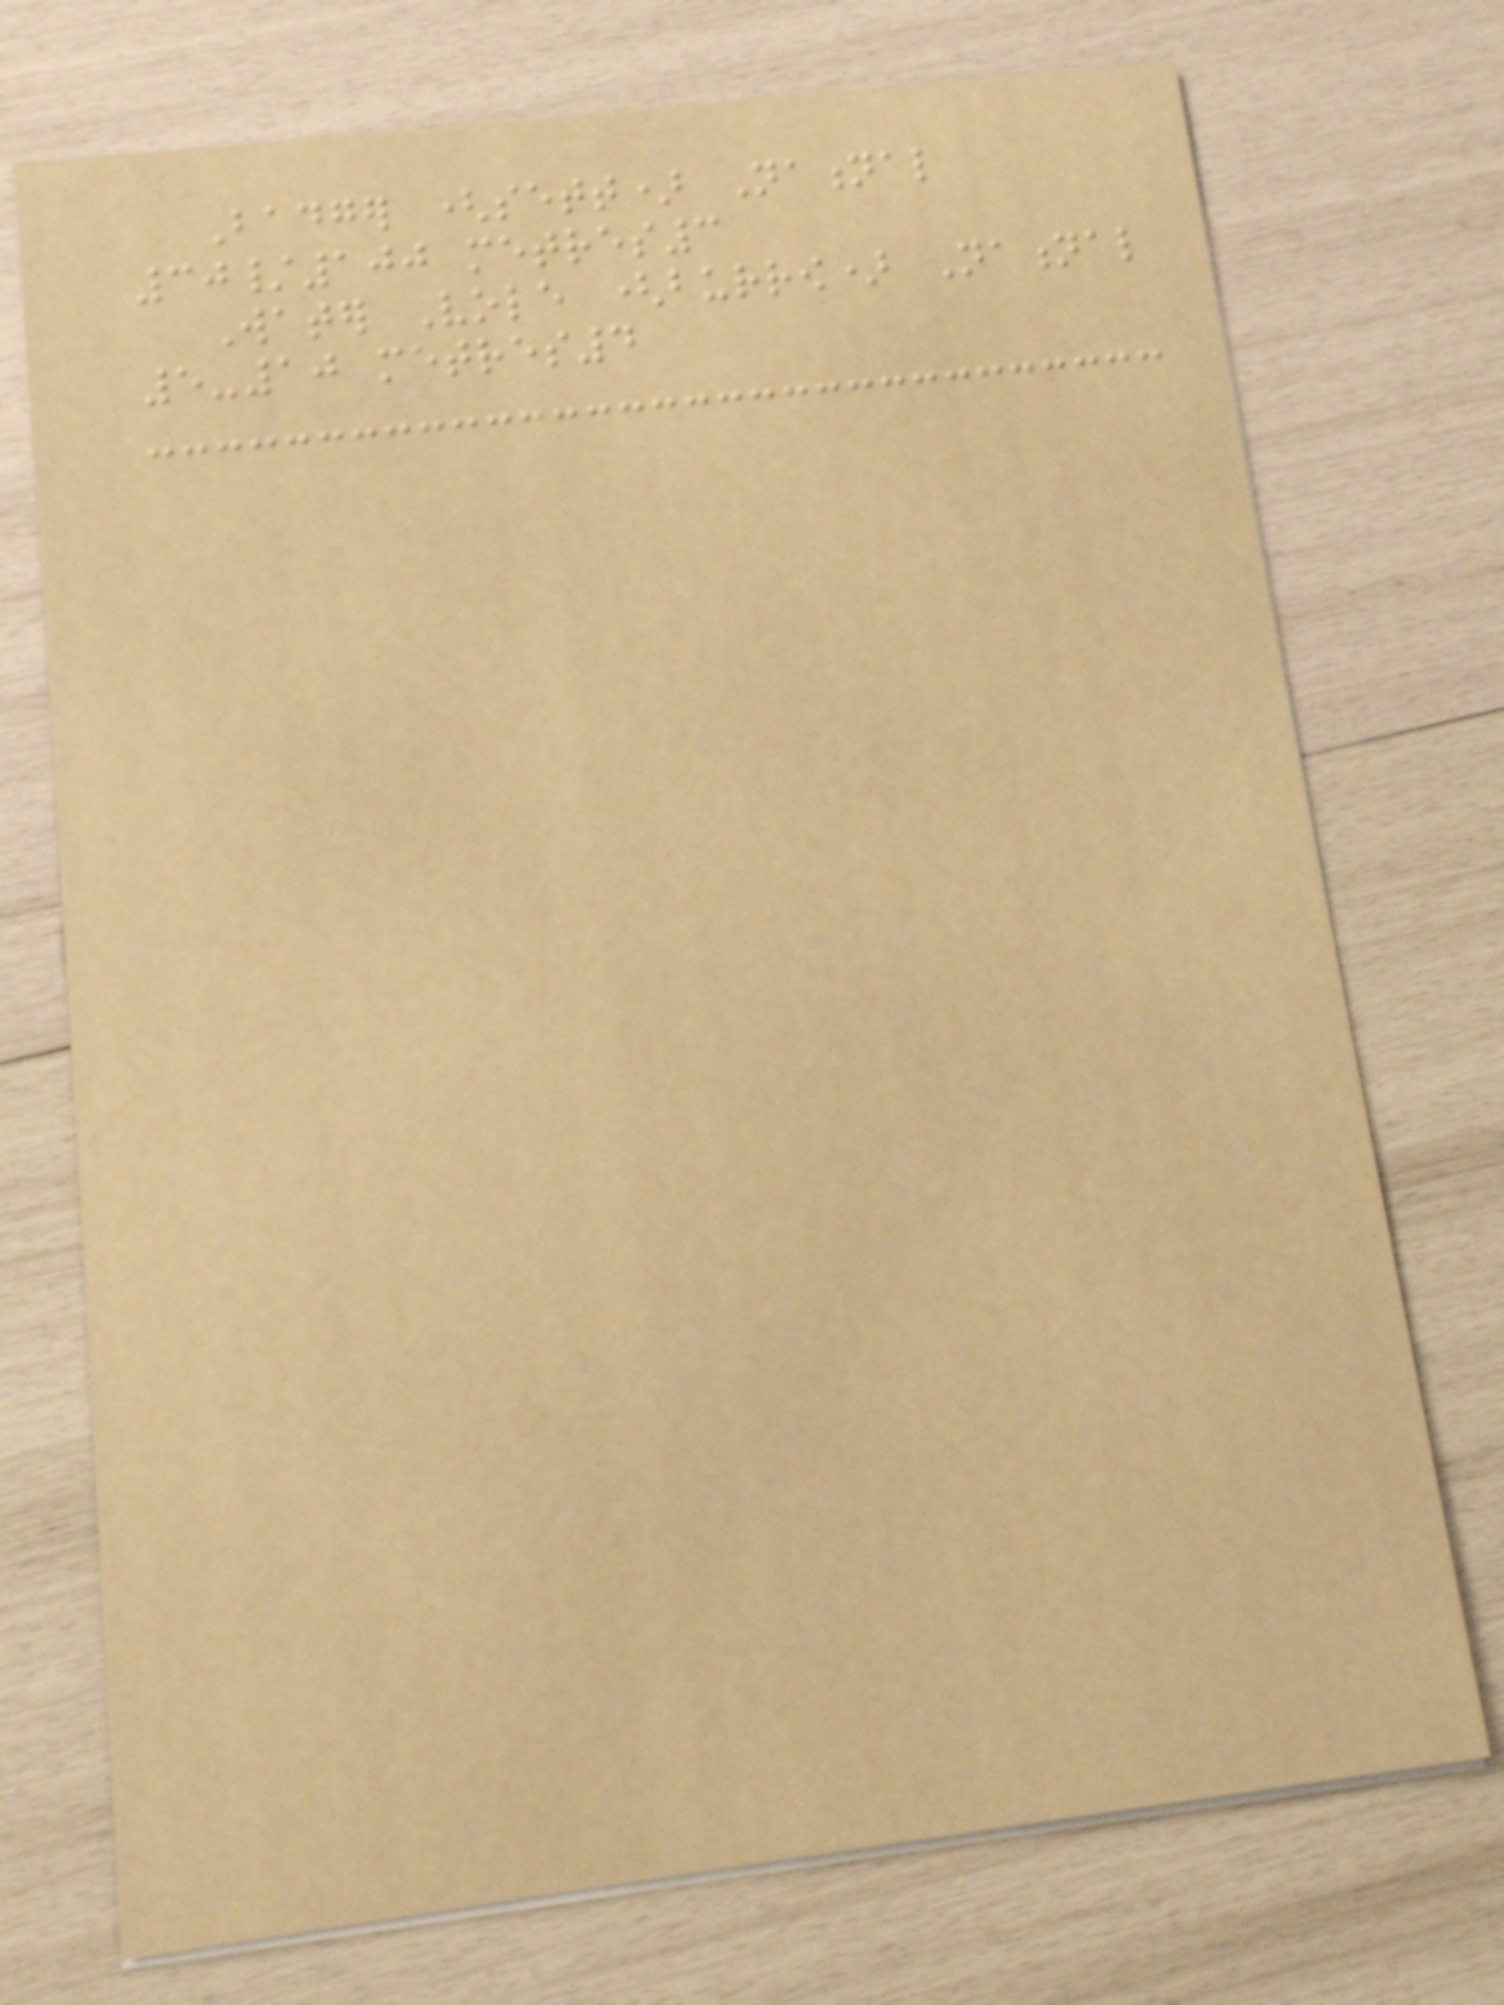Badger (sett) National
30/100 metres3
Water Vole (burrow) National
5-10 metres4
